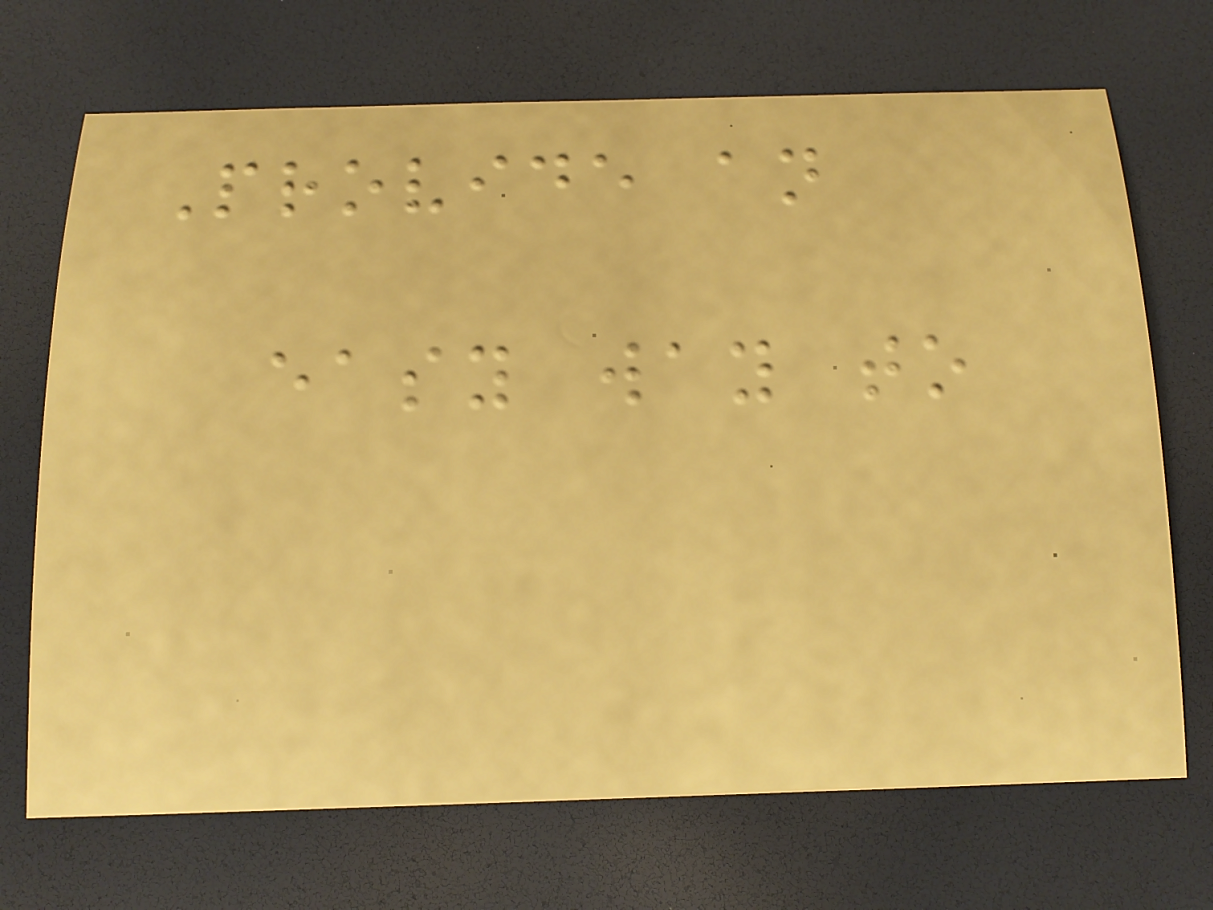Provide an
easy way to
